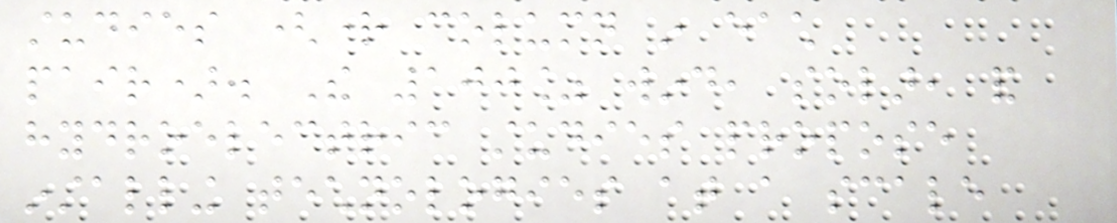studies (right column in each
pair). The 100% wind, solar, and
hydroelectric studies propose
installing technologies at a scale
